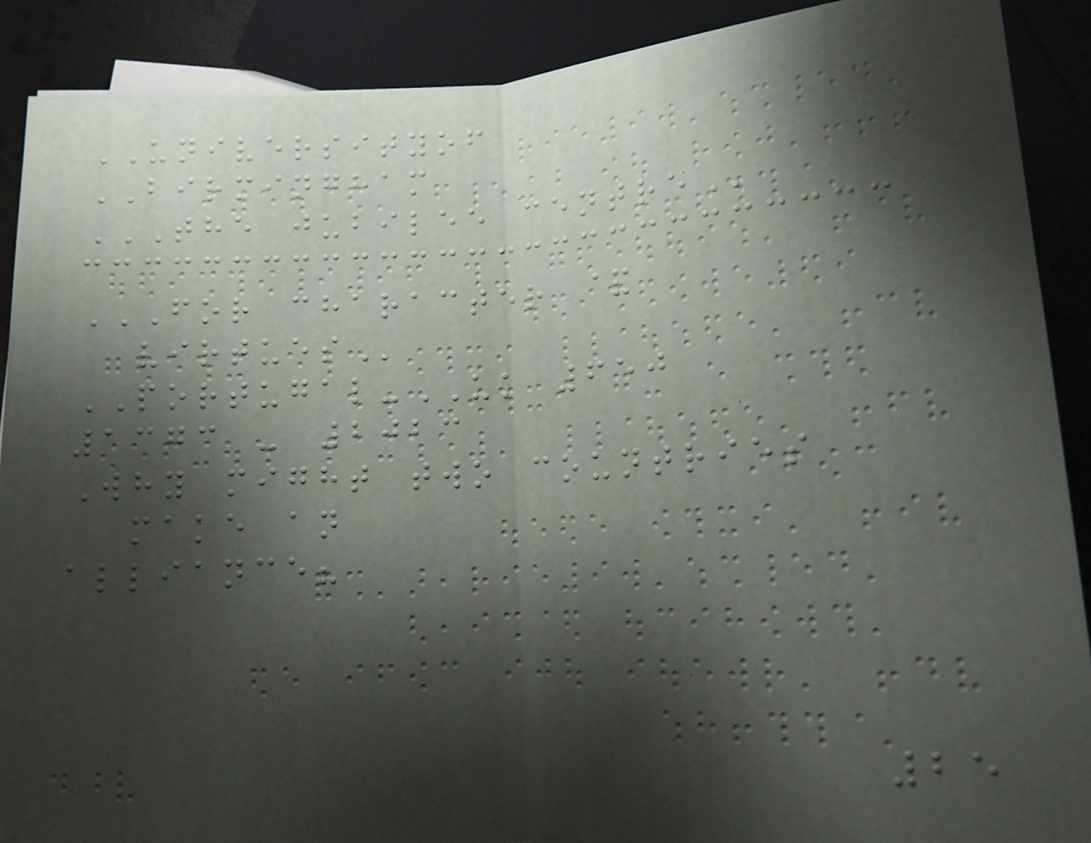UNIVERSITYOF
BIRMINGHAM
THE JUBILEE CENTRE
FOR CHARACTER &
VIRTUES
PORTUGAL-UK 650
1373 - 2023
Why might two countries
make an
alliance?
25
